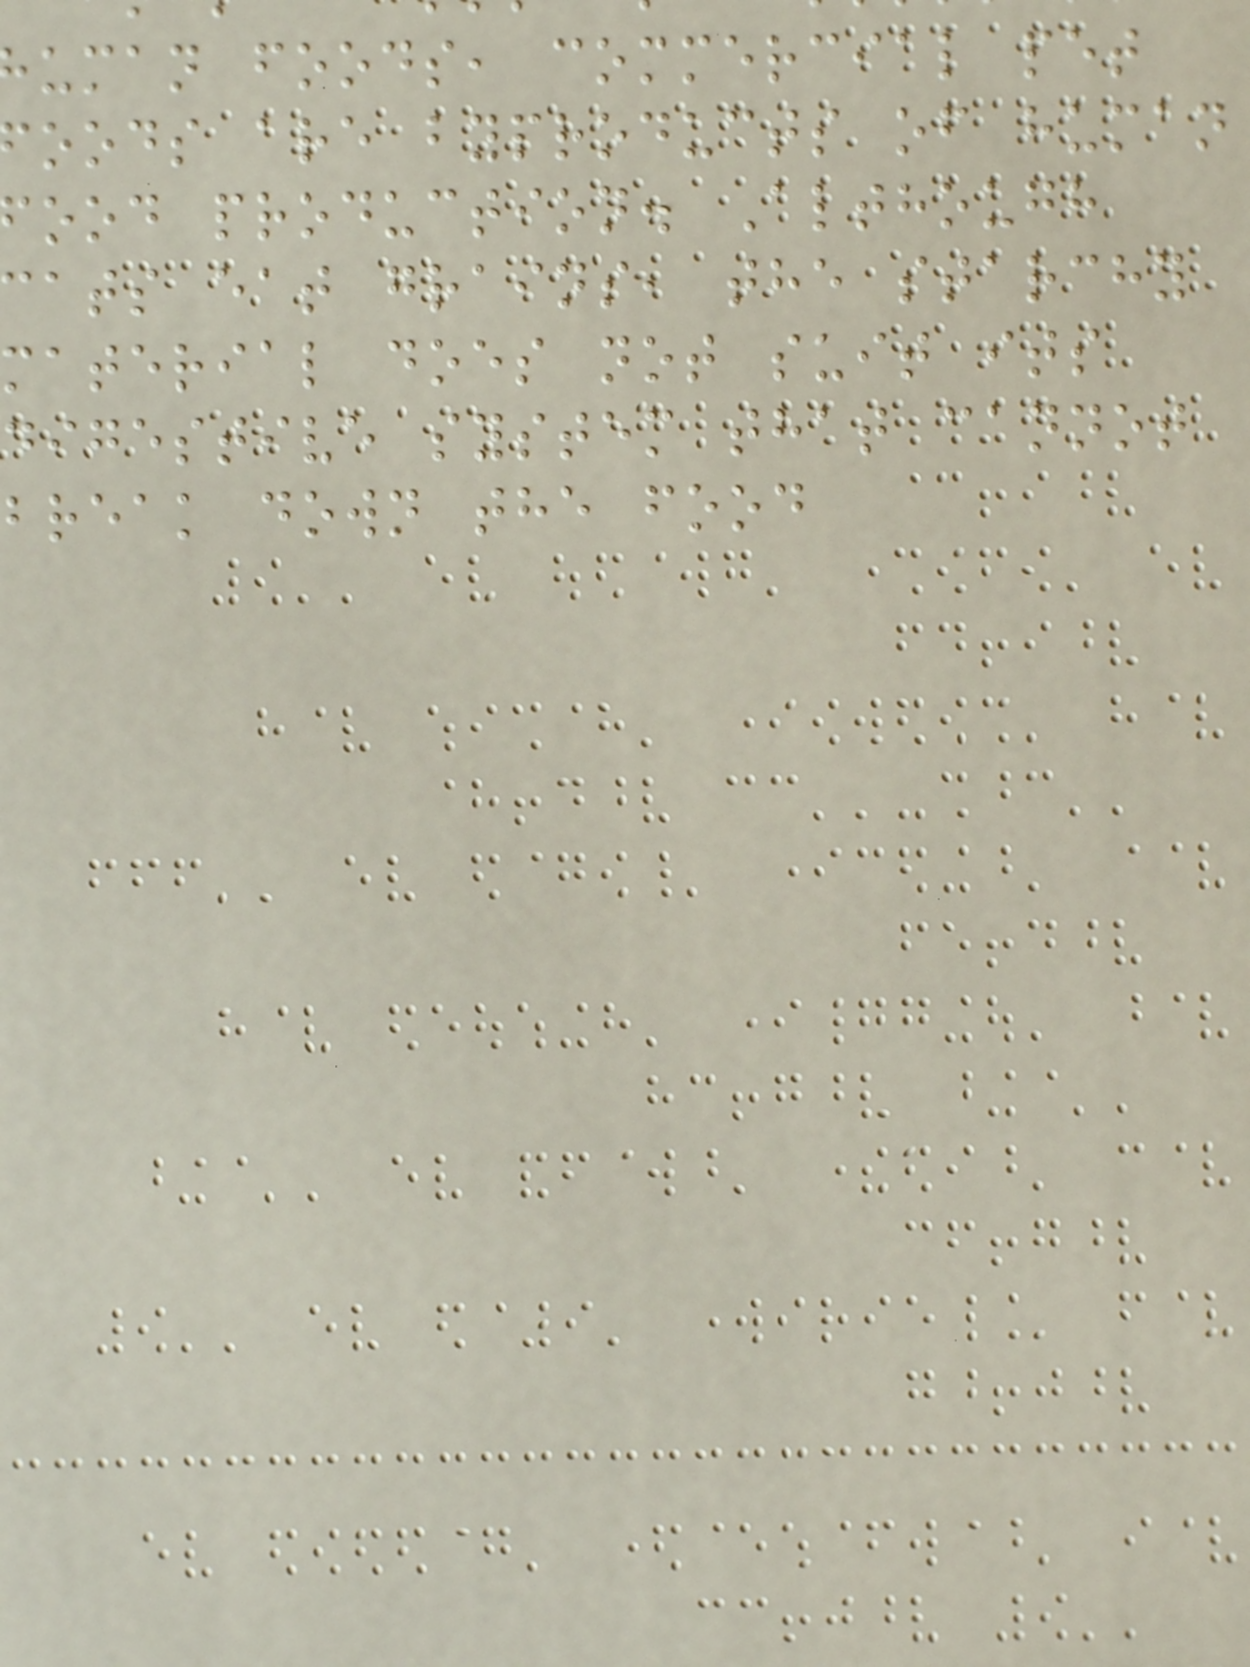uman foods, commercial pet
oods are byproducts of human
ood production. Although
cats eat grains, the starchy
material does not suit its
digestive system that cannot
break down the food
